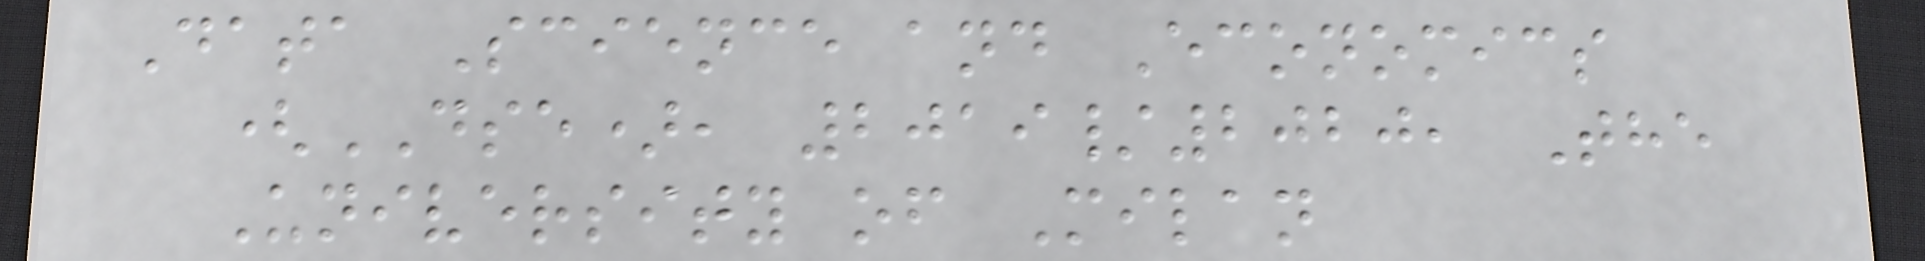Data Science and Economics
(DSE), 2019/2020, The
University of Milan
